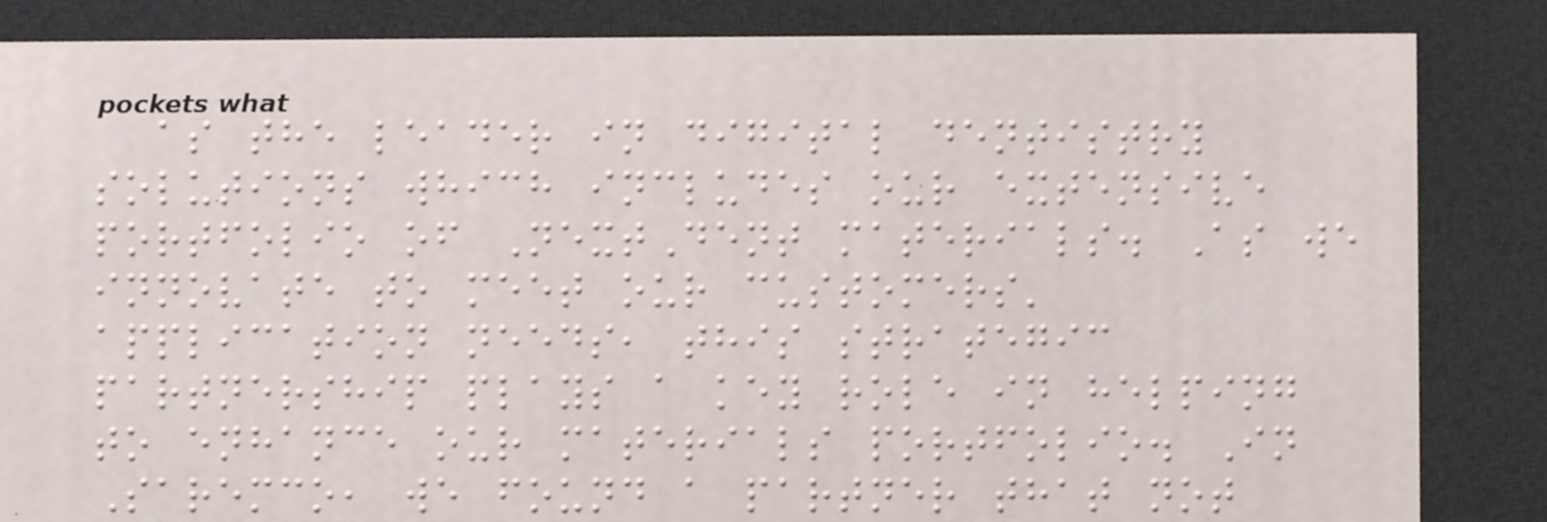as the leader in digital dentistry
solutions which includes our extensive
portfolio of NextDent materials. As we
innovate to meet our customers'
application needs, this strategic
partnership plays a key role in helping
to enhance our materials portfolio. In
Saremco, we found a partner that not
